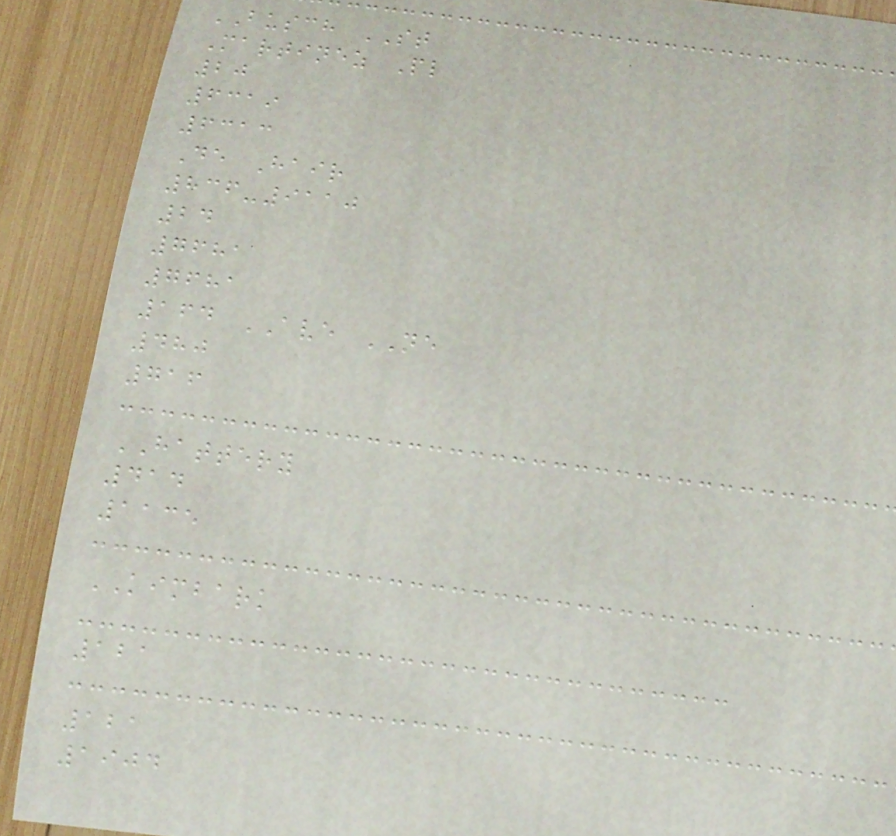BUSCH ST
Martinez Pl
20
6319
6313
De Hair
836-9110
24
7681
7681
164 AVE NE
480
716
HATTERY
414
1135
KIMBARK
121
121
1904
